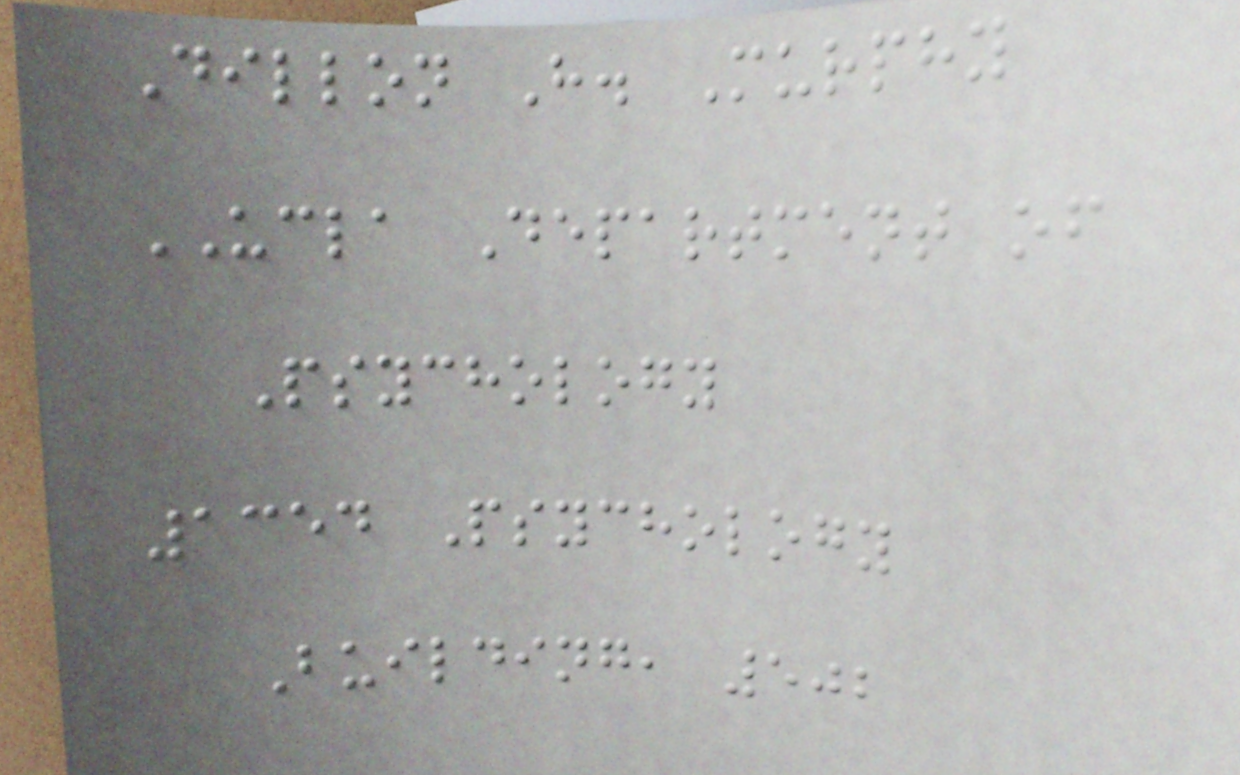Dillon H. Murphy
UCLA Department of
Psychology
1354 Psychology
Building, 502
